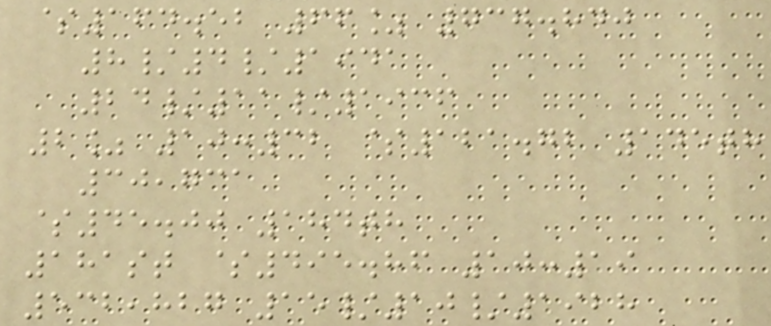$164.52 66% 737.840
8/4/1941
24/11/1936
2% 10:32 $121.72 145th
30,731
$45.00 184th
181st $495.86 10:19
532,827 15/10/1928
